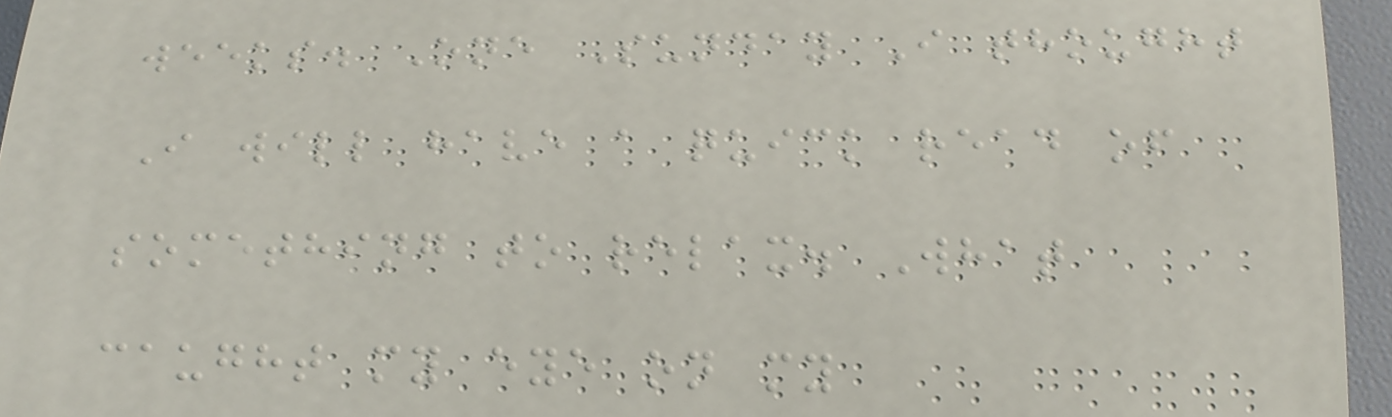weeks. One Sunday I thought
I will have a quick read of
something to relax. What
caught my eye on my
